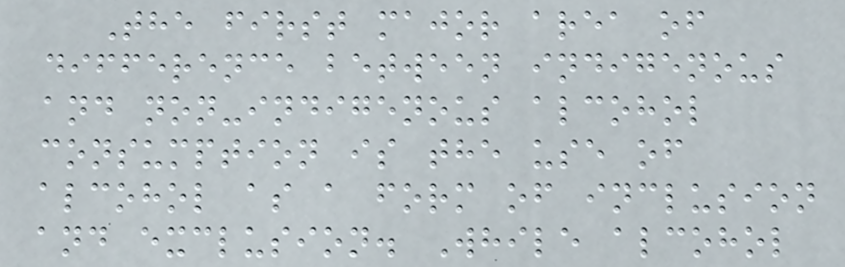The first major area of
difference between indigenous
and non-indigenous alcohol
consumption is the use of
alcohol as a form of inclusion
and exclusion. While alcohol
